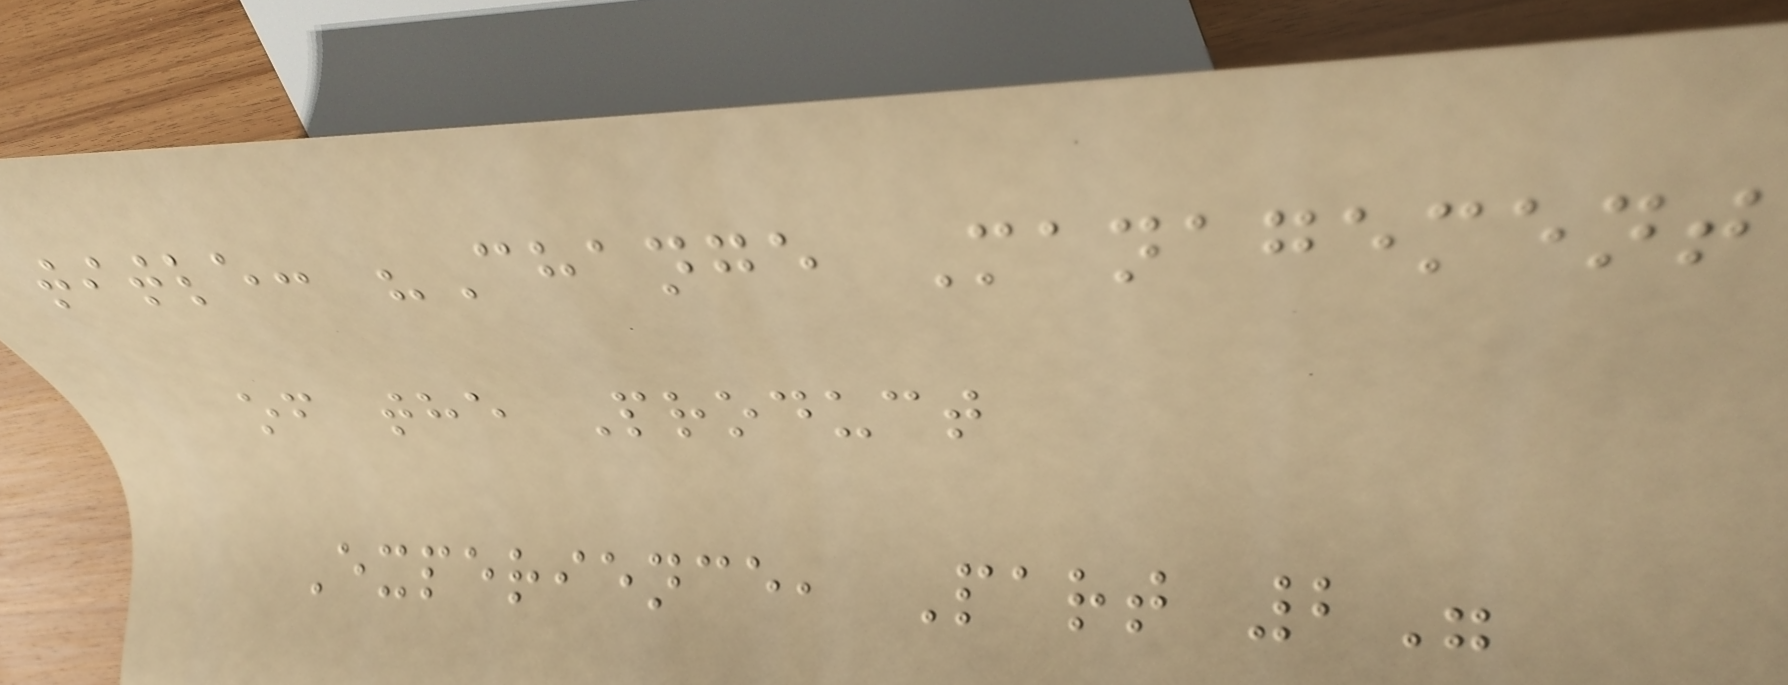title: "Change Management
of the Product
Experience, Part 2"
